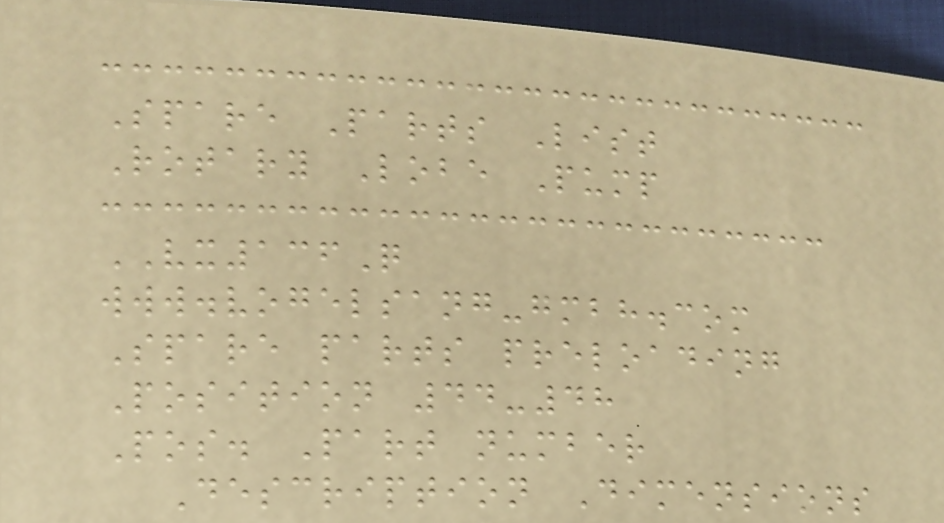Spare Parts List
Rotary Lobe Pump
VX136Q
www.vogelsang-gmbh.com
Spare parts preloading
Position 44-48
Pos. Part number
Description Dimensions
